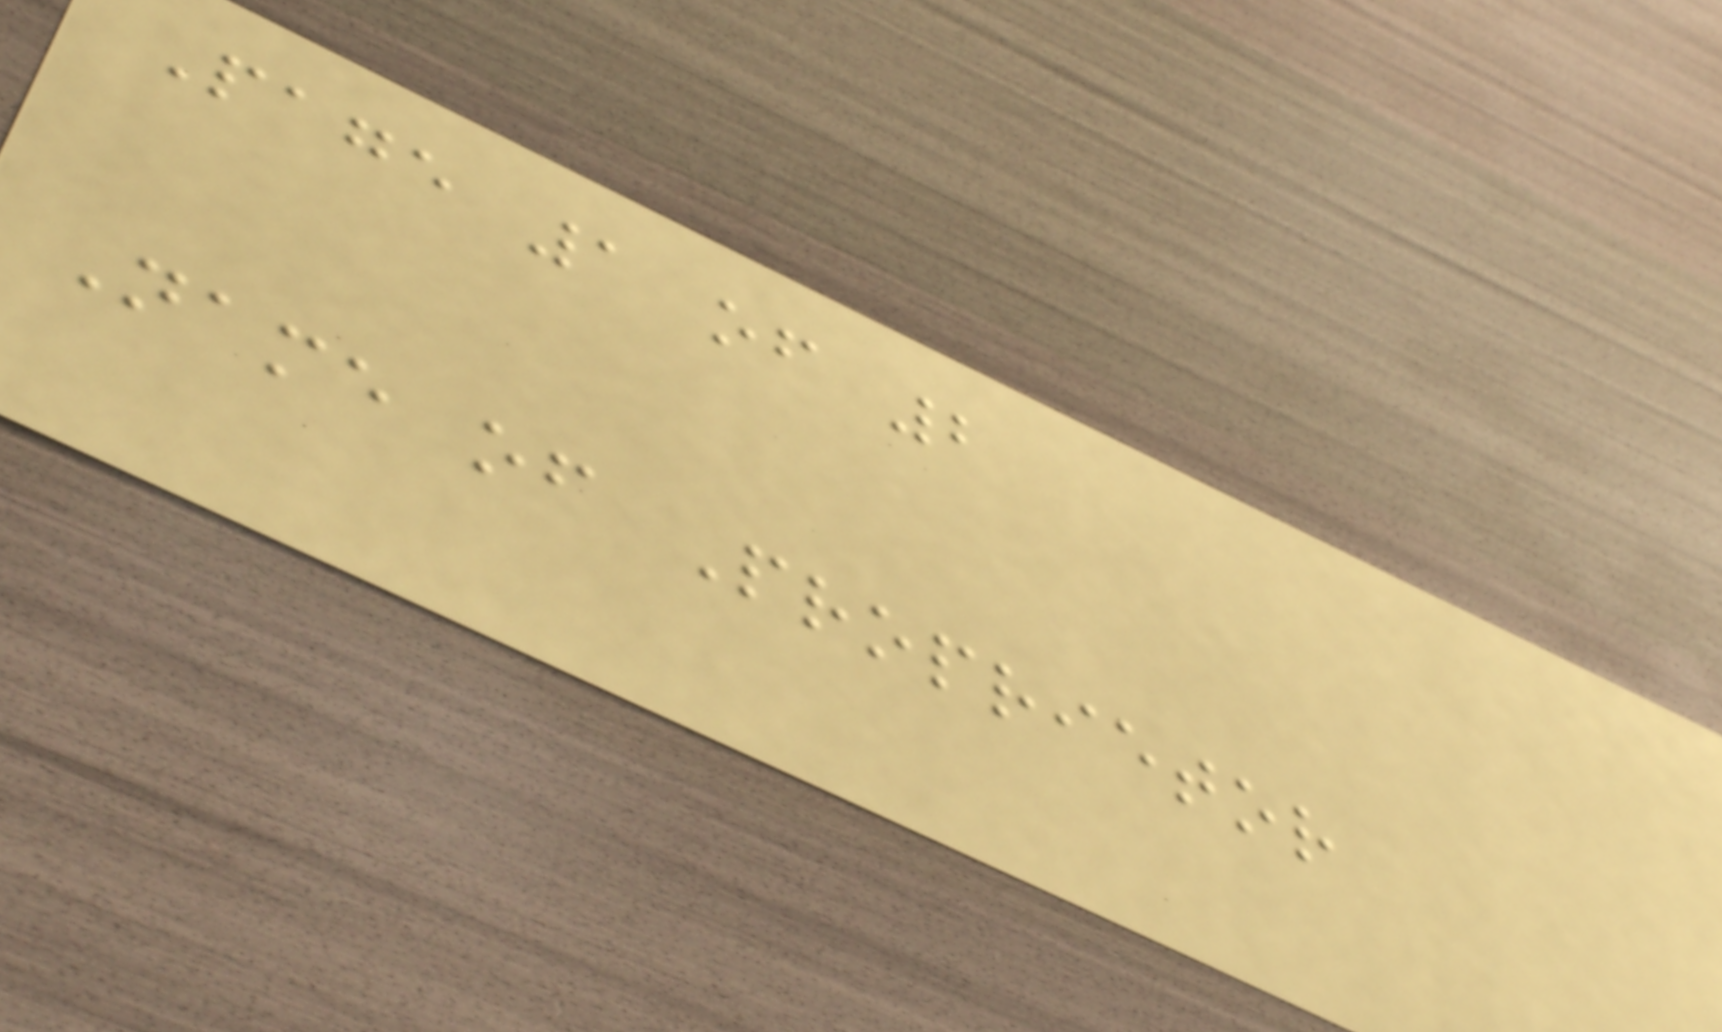Page 1 of 2
Name of Proprietor
